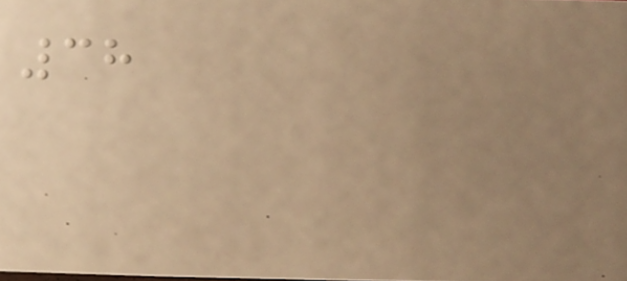38
